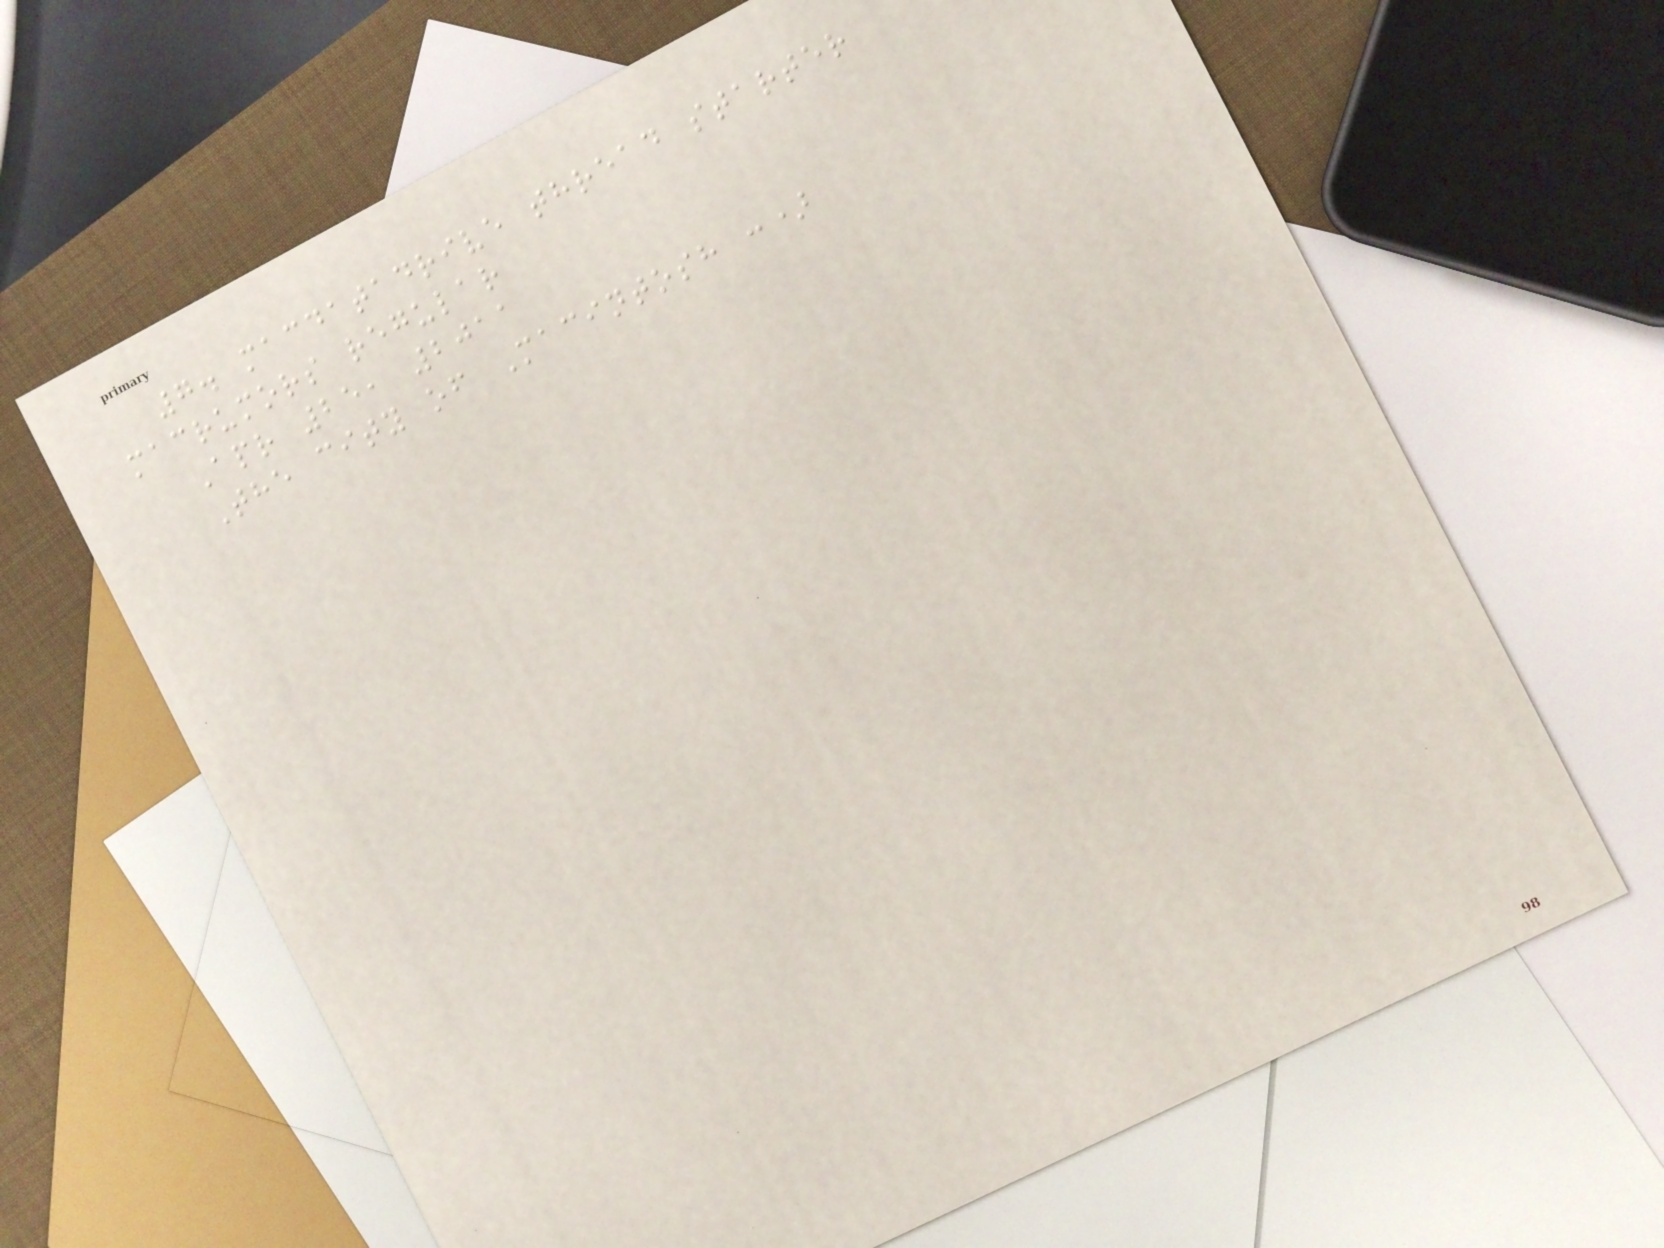7. macdatadrive thread starter
macrumors regular
Apr 25, 2011
The city of Macintosh :)
